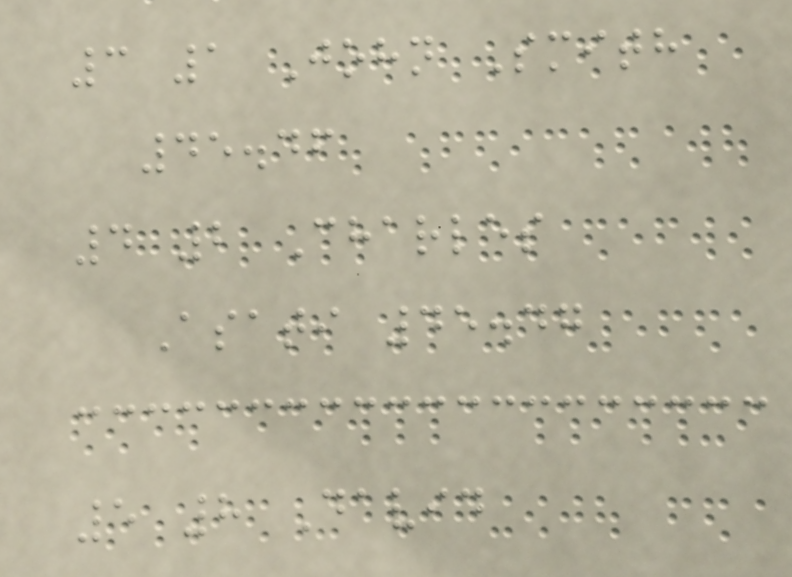3 1 John Smith
45.46
4 2 Charles
Asati 45.47
5 8 David
